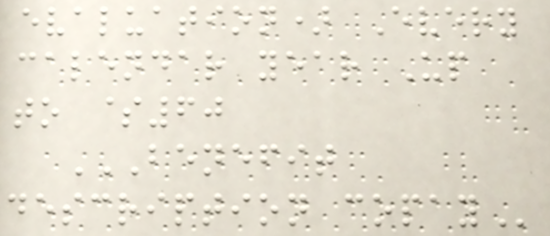evaluation) Every
calendar year Up
to $60
BENEFIT
DESCRIPTION COPAY
